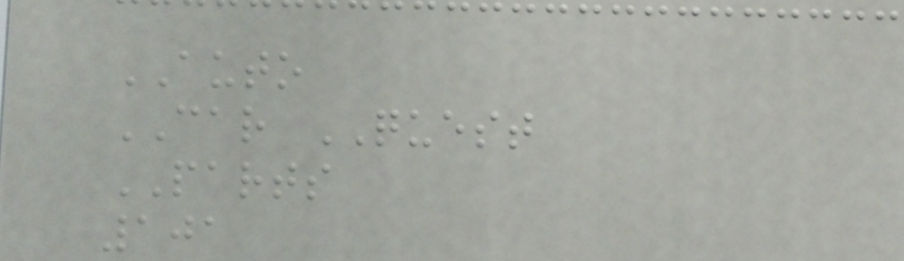AUTO
CAR QUEST
PARTS
101
